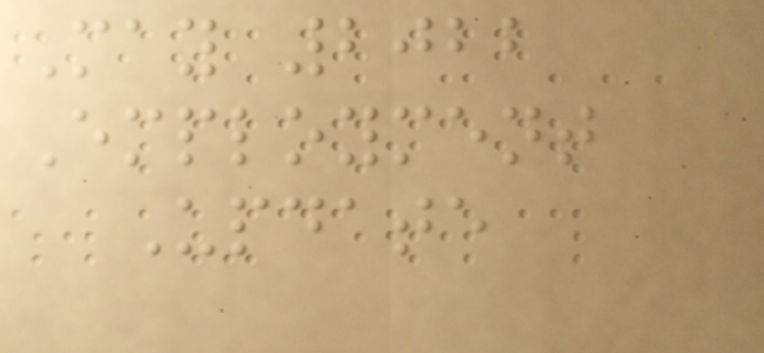May 2022
Employment
Update
